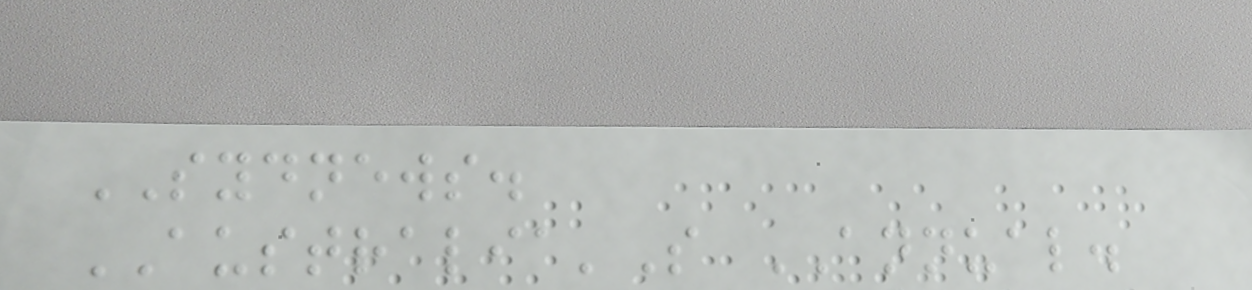SYDNEWS.
AUSTRALIA'S ANNUAL.
